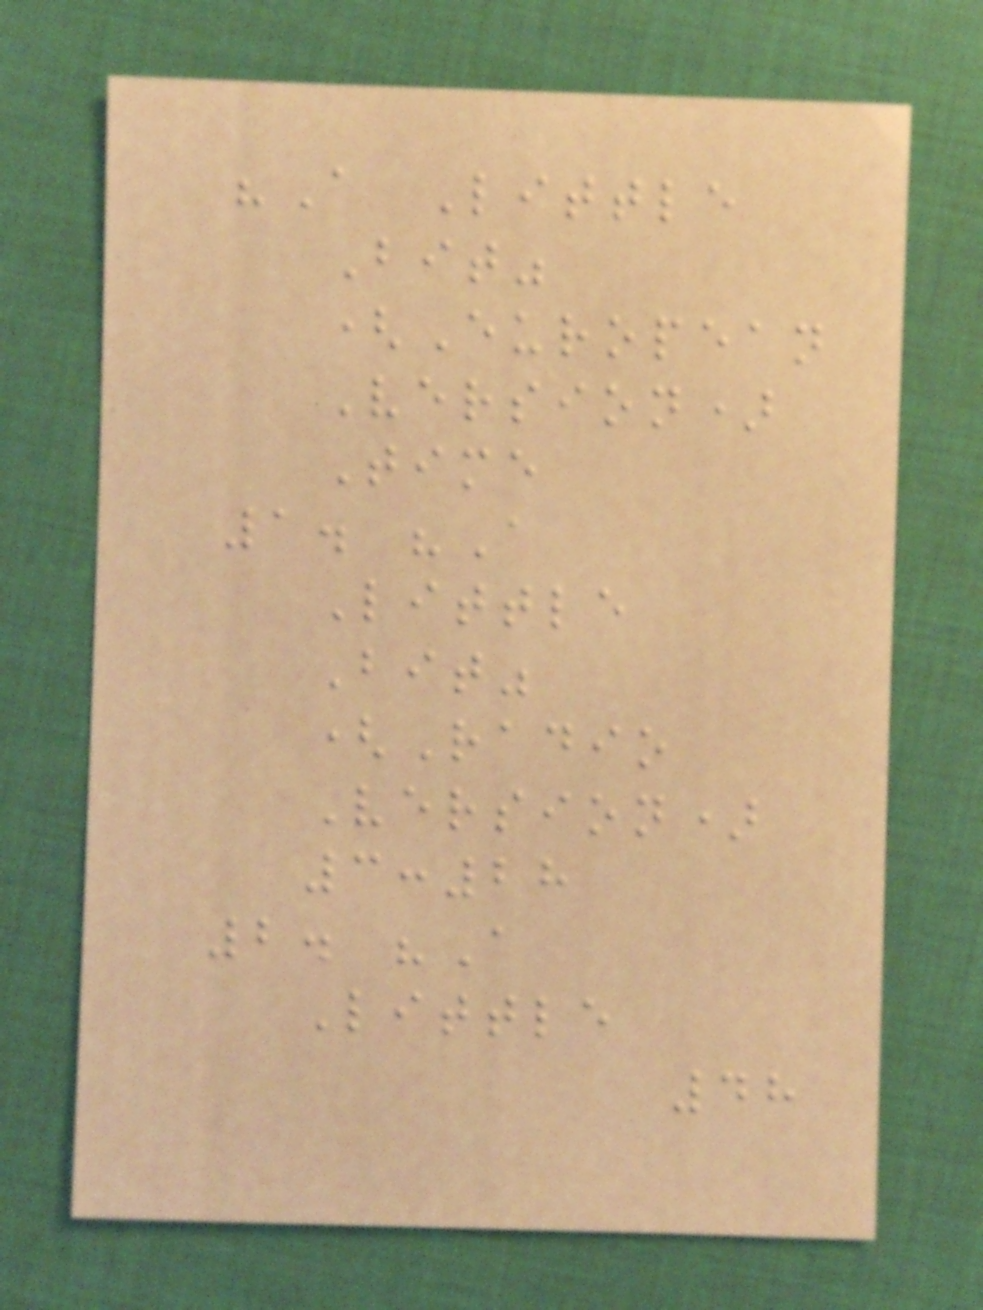"A Little
Bit"
(European
Version)
Time
1. "A
Little
Bit"
(Radio
Version)
3:28
2. "A
Little
48
